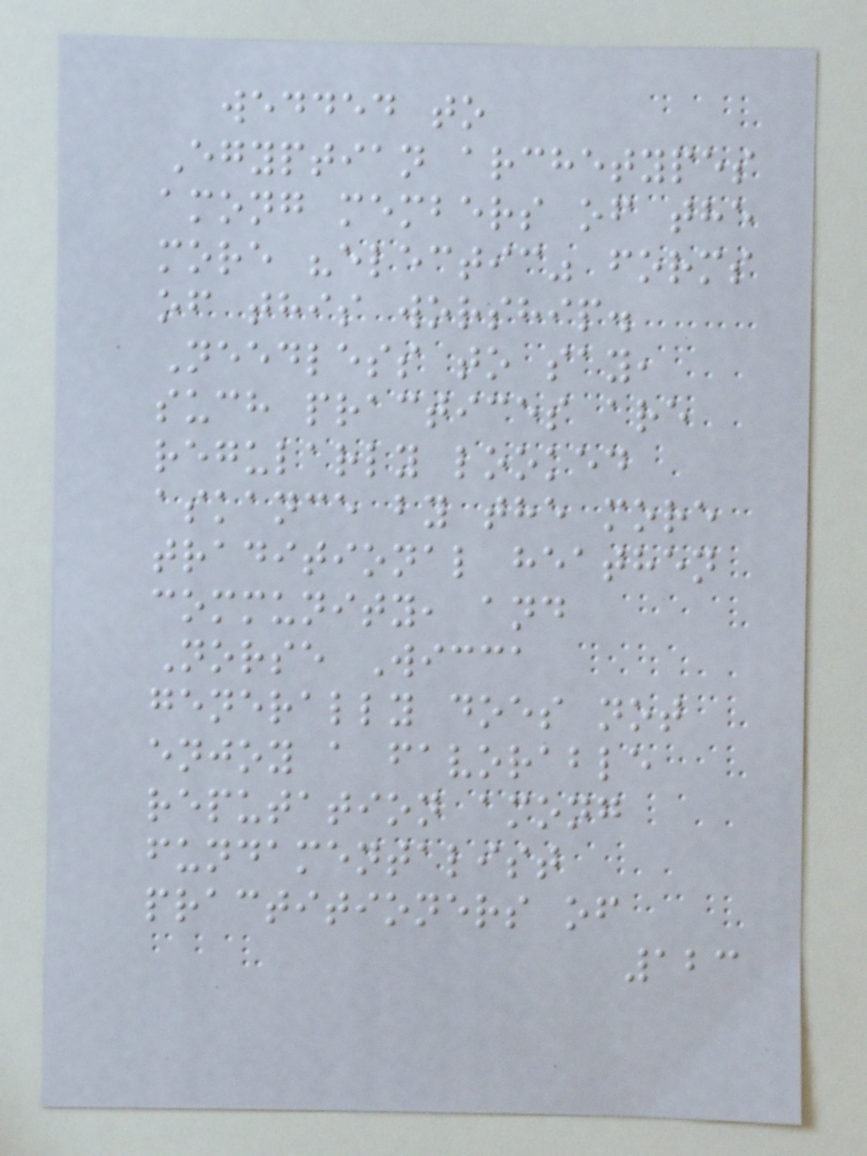wedded to
Egyptian archetypes
among members of the
more "electic" forms
of this worship.
Needless to say,
such practices are
regularly looked
askance by the more
traditional heathen
community, and
Norse Wicca
generally does not
enjoy a favorable
reputation among
fundamentalist
practitioners of
123
